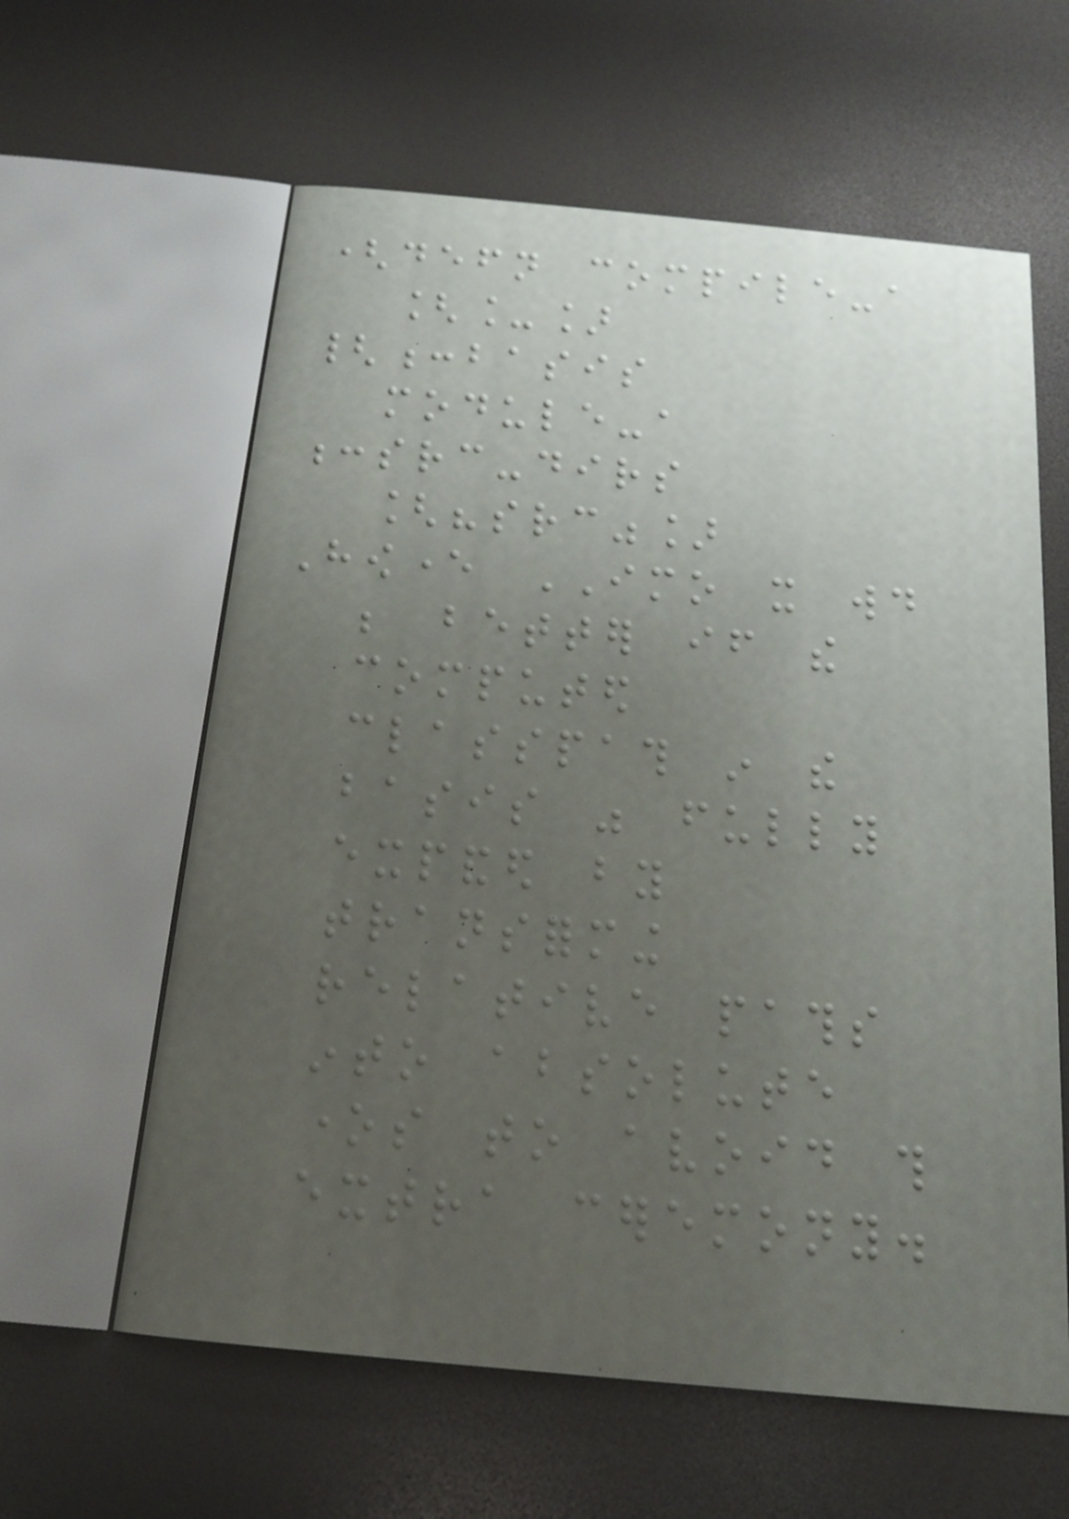(defn compile-a
[_]
{:basis
module-a
:src-dirs
["src"]
However IMO it would
be better if the
computed
classpath in the
basis was fully
expanded by
transforming
relative paths
into absolute
ones to avoid this
extra ceremony.
